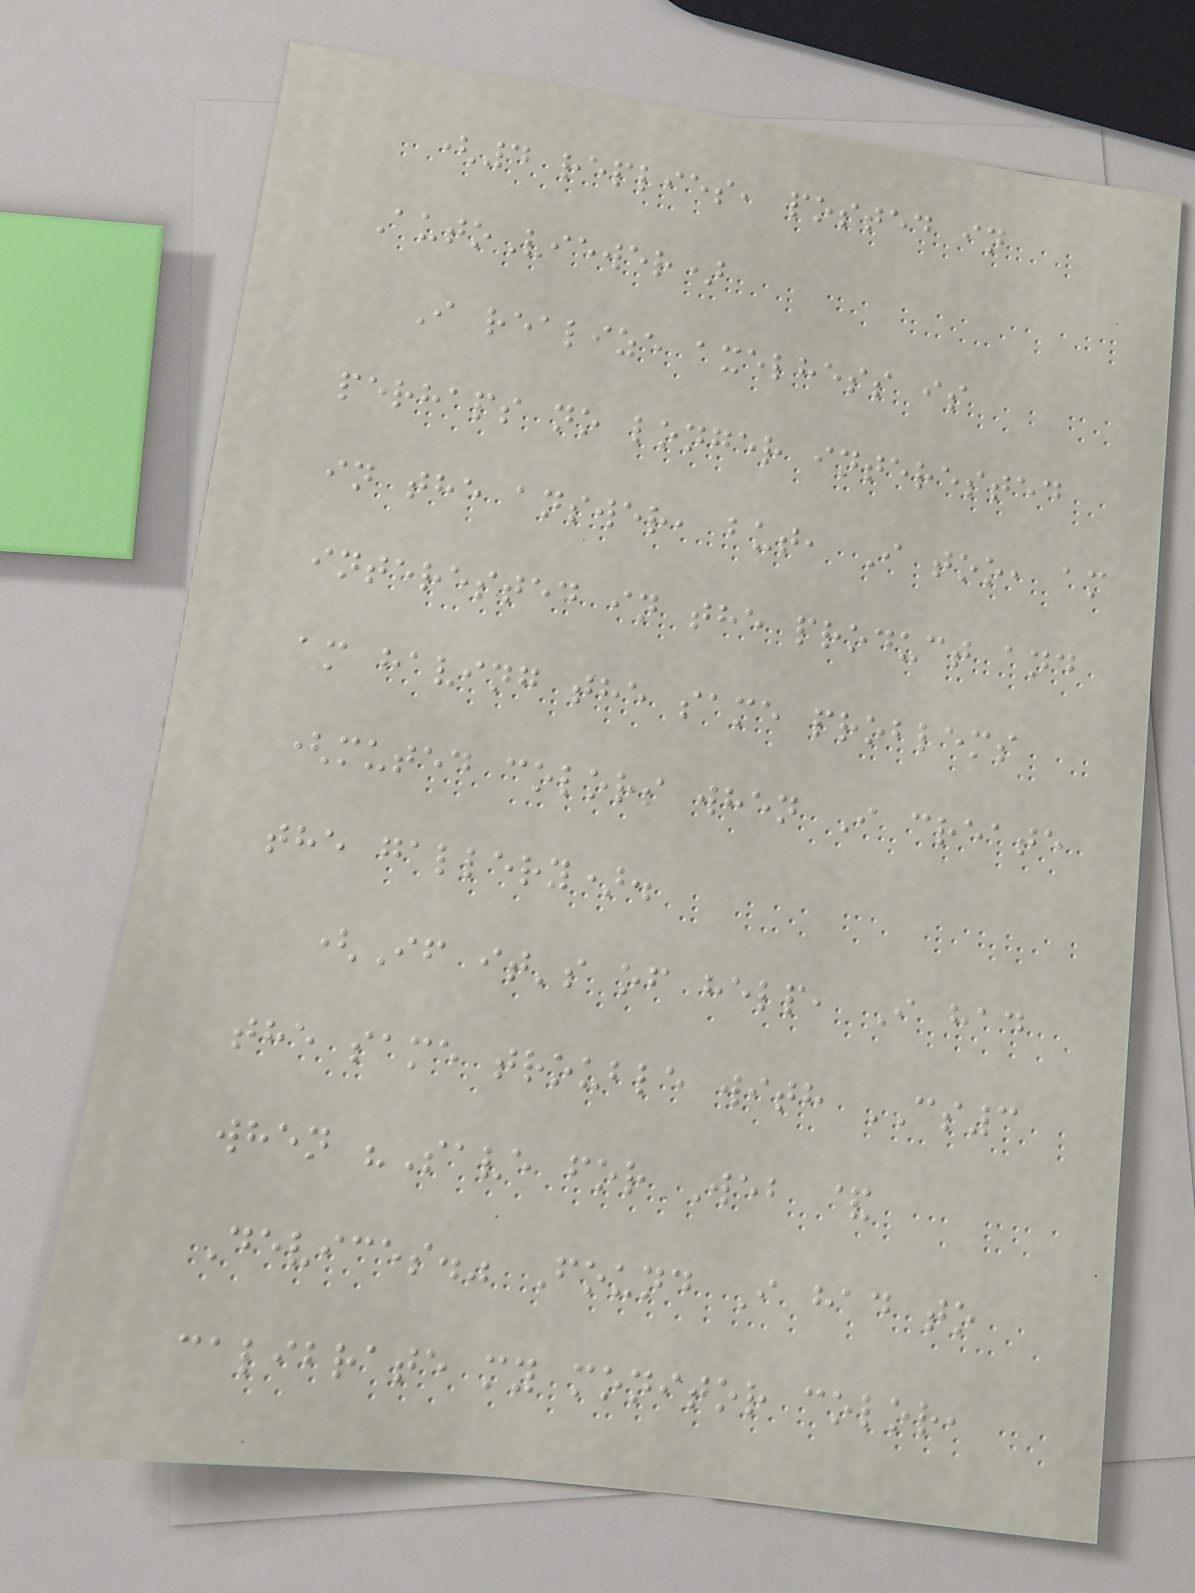(4 replies, posted in
AutoViewer)
I realize axelhess is
perhaps no longer interested
in the answer, but, I too, am
interested in the product and
am having the same problems
(muted colors when I create
the gallery).
(If it's of help, I had
the same trouble with CS3
when "Save for Web &
Devices." Found I had to
calibrate my monitor color,
